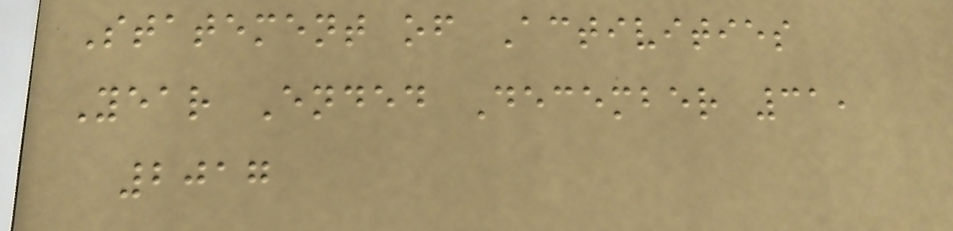Statement of Activities
Year Ended December 31,
2017
